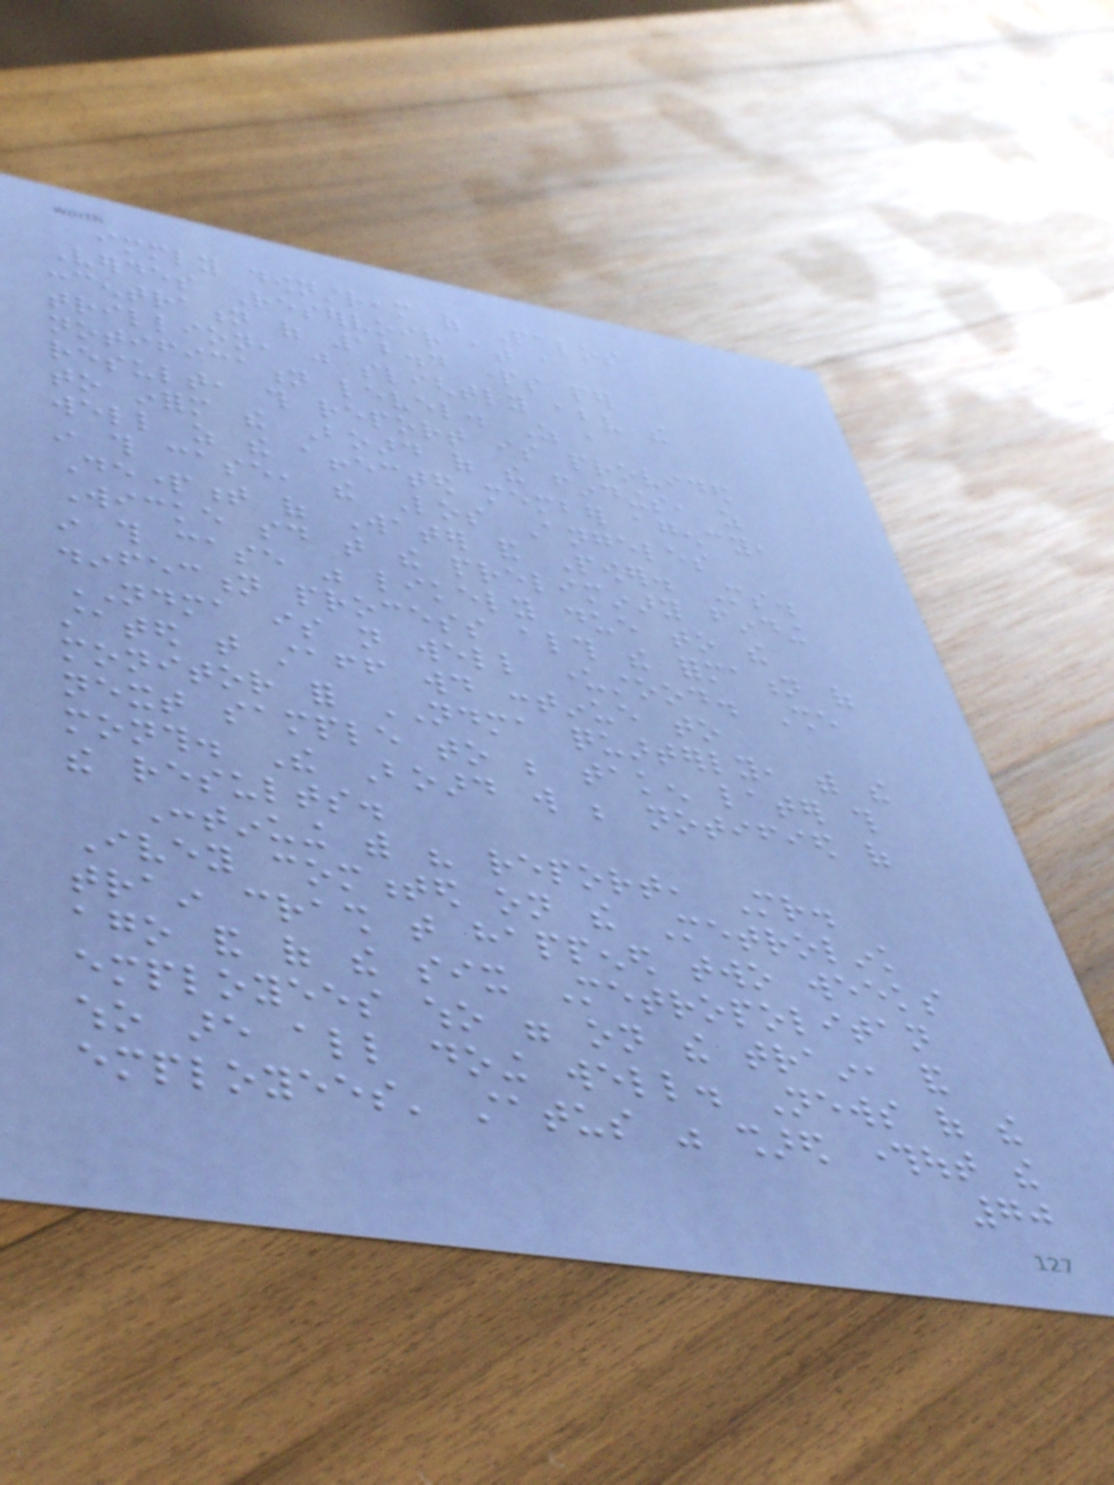immediately downstream of Palos
Verdes Reservoir at a
concentration of 12.4 parts per
trillion, just slightly above the
notification level. As a
result, this report is provided
to inform the Board of the findings, as
well as the affected member agency,
in this case, the Los Angeles
Department of Water and Power. Ms.
Wicke said that the preliminary finding
in this case was likely due to the
disinfection process although the formation of
NDMA is not well understood. She
stated that staff would continue to
monitor for NDMA quarterly, with the
next sample to be taken later this
month. The Board will be notified of
the results.
Continuing with his report, Mr.
Ivey commented on the Metrolink
train crash that happened two weeks
ago and of the six Metropolitan
employees who were on the train, and
who are all doing well. News of the
employees' status was shared throughout the
70
